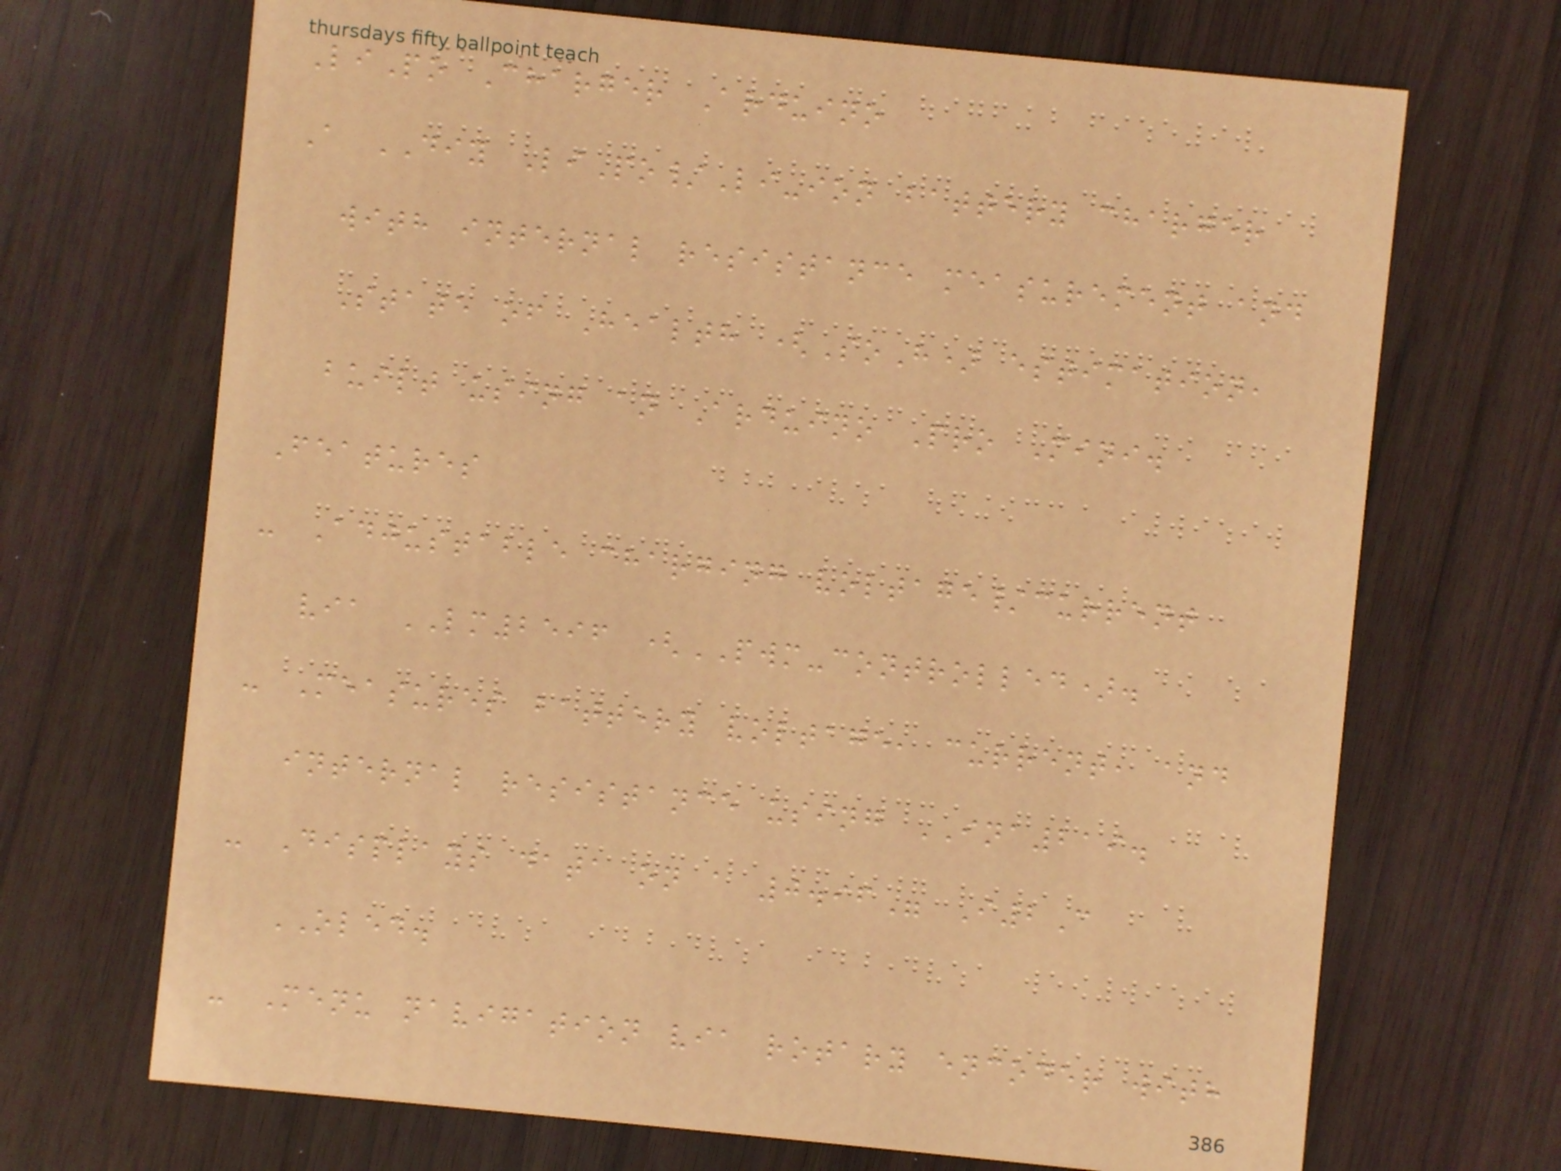LiPo Charger Arduino
A DIY LiPo/Li-ion battery charger
with internal resistance measurement and
State of Health (SoH) estimation,
built using an Arduino Pro Mini.
Features
- Adjustable charging voltage/current
via LM2596 (PWM-controlled).
- Measures battery voltage, current, and
internal resistance using INA219.
- Displays data on a 0.96" I2C
OLED.
- Menu navigation via rotary encoder with
